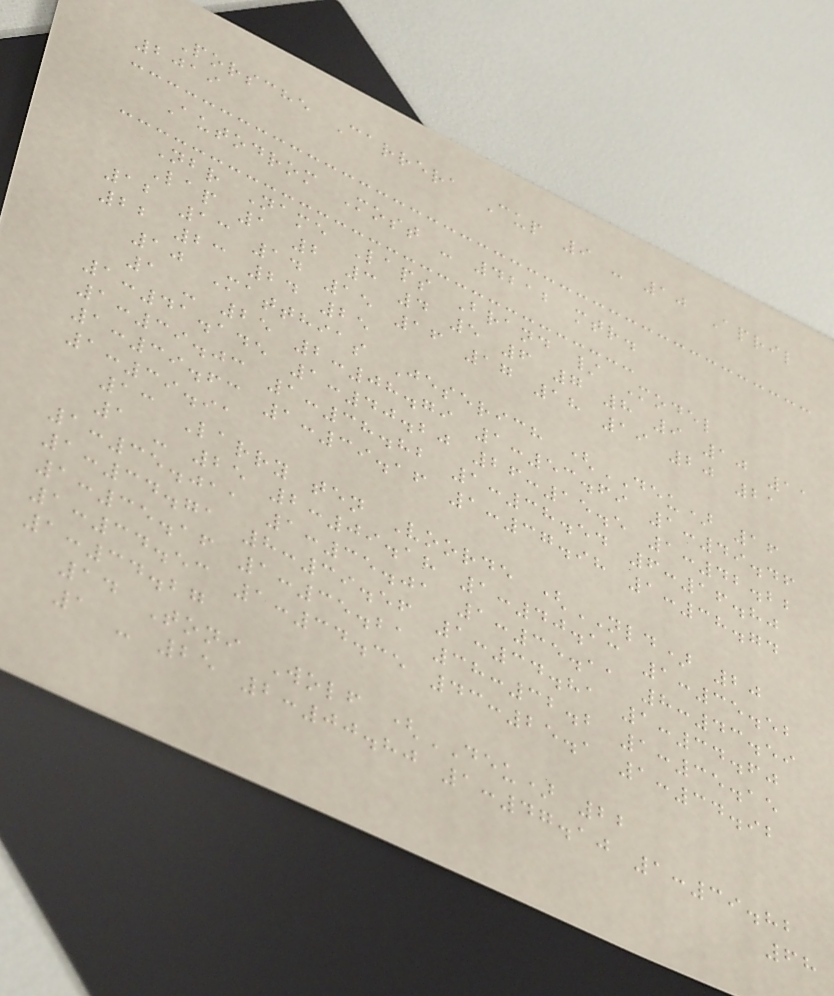Porsche Carrera Cup 9 - 10 April
2019
Autodrom Most - 4212 mtr.
Nbr Name Laps Brand / Model
Lap 1 2 3 4 5 6 7 8 9 10 11
12 13 14 15 16 17 18 19 20 21
22 23 24 25
10 Matthias Jeserich (DEU) 16
1 - 25 2:08.79 1:53.69 1:49.46
1:41.145 1:40.20 26:15.5 1:42.22
1:39.03 1:38.82 1:38.54 6:16.80
1:39.63 1:39.16 1:37.98 1:38.74
1:39.91
13 Larry ten Voorde (NLD) 20
1 - 25 2:09.18 1:40.13 1:35.52
1:35.011 1:35.01 1:35.11 8:43.59
1:34.71 8:39.56 1:34.81 1:34.60
1:35.16 1:35.21 38:32.2 1:35.15
1:34.53 1:34.35 43:25.1 1:34.92
1:34.27
14 Toni Wolf (DEU) 22
1 - 25 2:00.80 1:47.10 1:39.82
68
